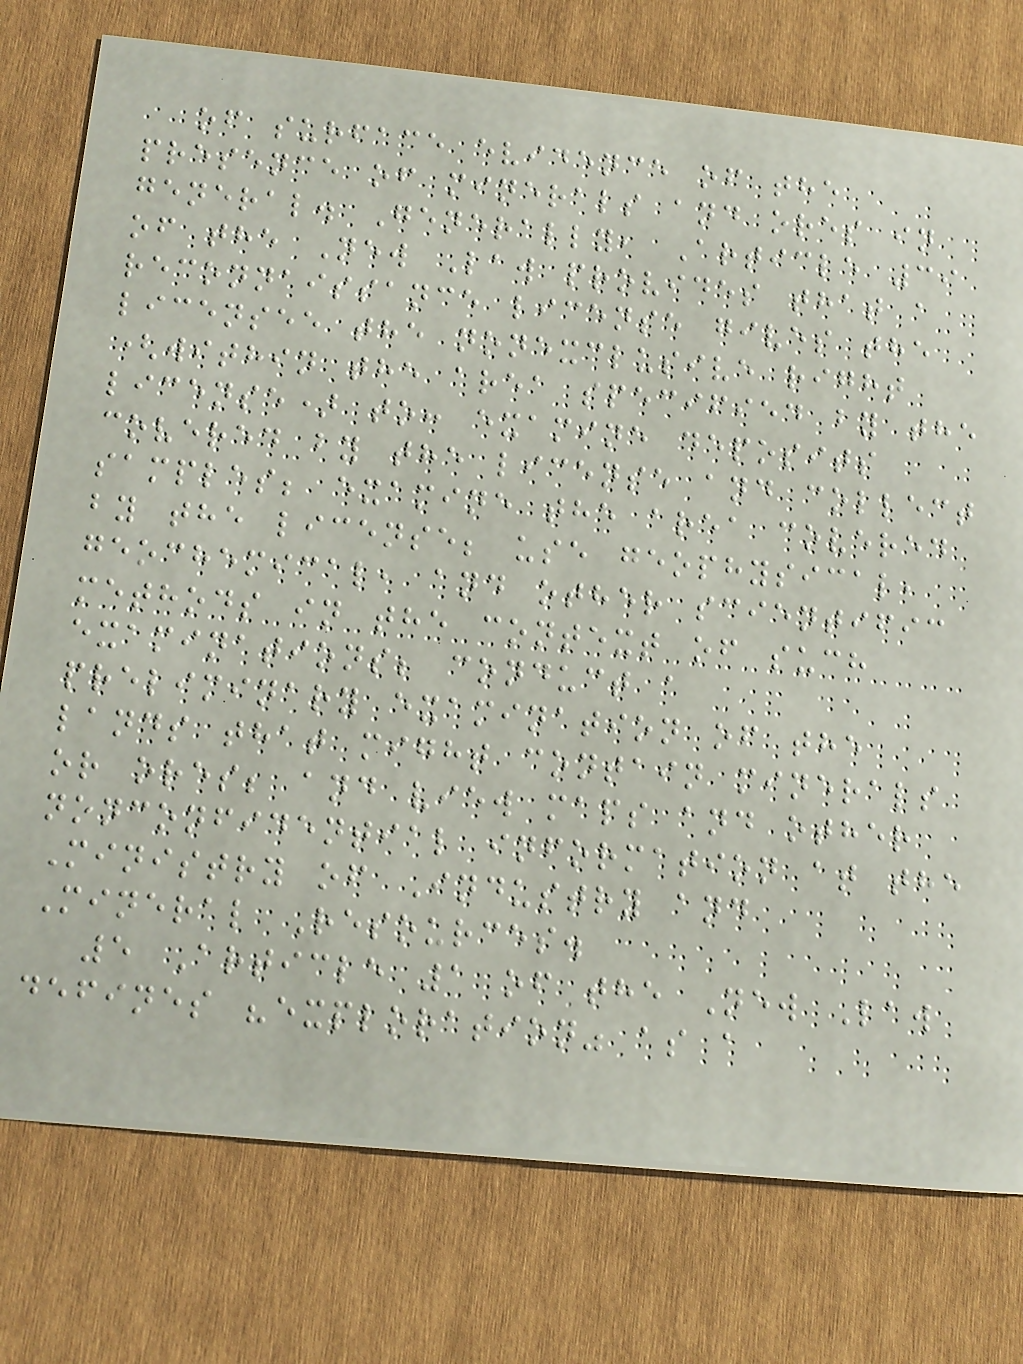of surface evidence of the
presence of minerals and ores in
general. Generally, Article 39
of the New Law provides that a
reconnaissance license gives the
licensee the nonexclusive right
(within the area specified by the
license) to: examine deposits
covered by the license and collect
samples; examine the area covered
by the license; use geophysical,
geochemical, and other scientific
methods in the context of such
examinations; conduct a
preliminary examination of the
lands that might contain minerals
or ores; and view maps and other
nonconfidential information at the
Ministry of Industry and
Mineral Resources.
5 Article 1 of the New Law
defines "exploration" as a
